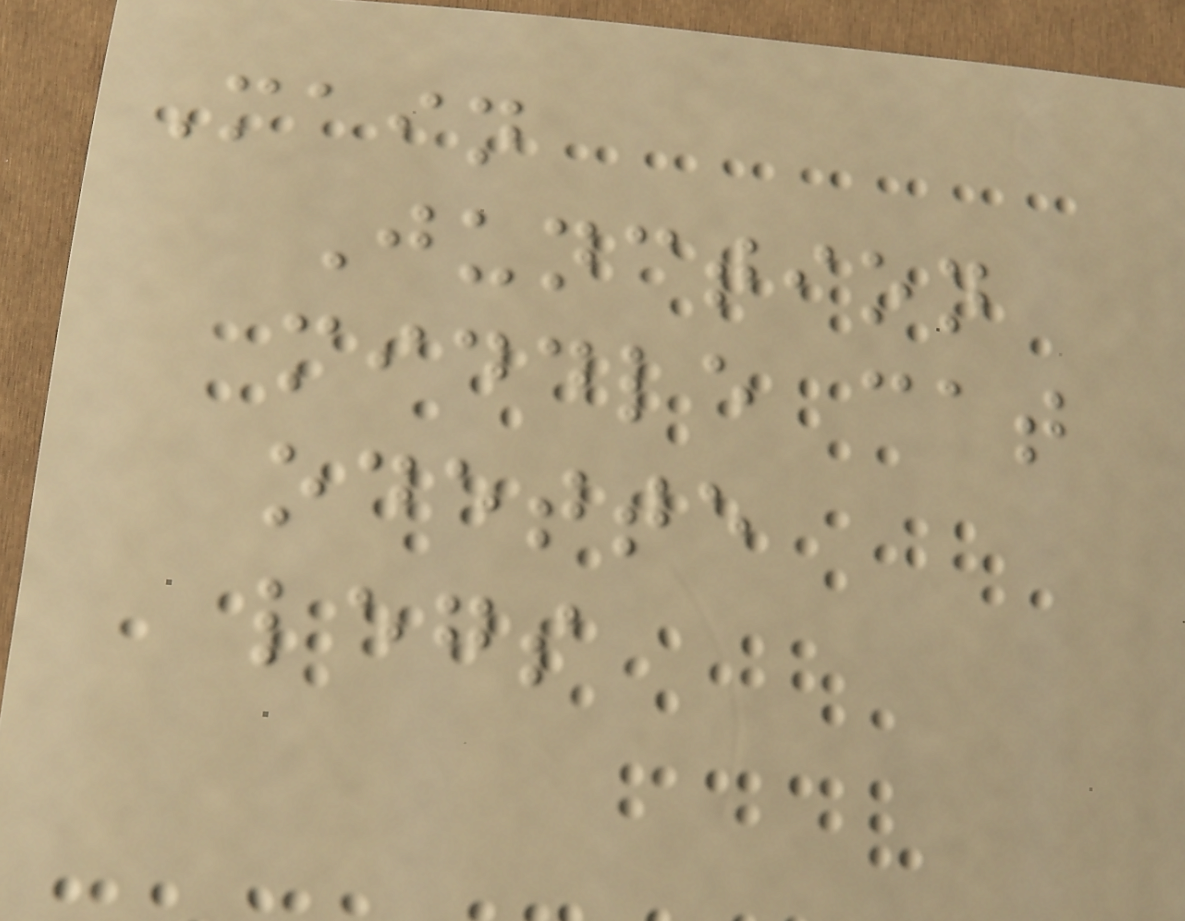Main
Junction
middle cat
odette
legs
